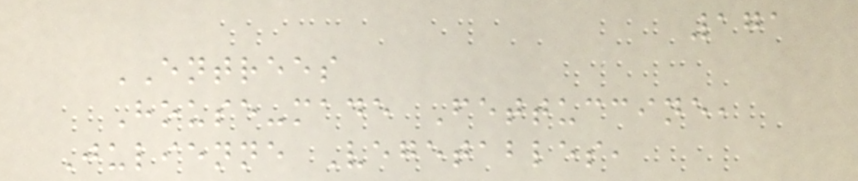171
ENTREES
House-made Fettuccine,
Julienne Vegetables,
